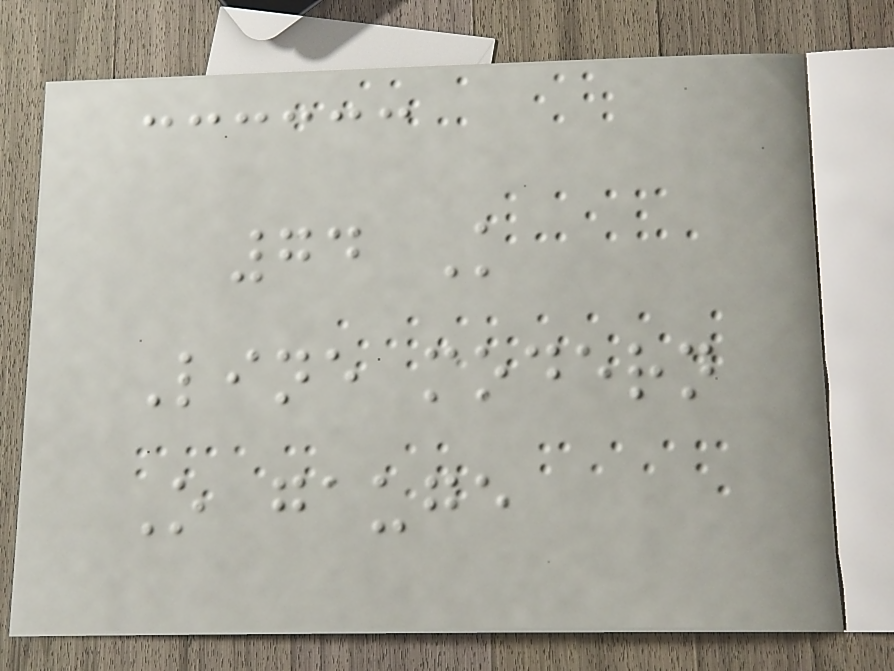74 K
Line modern
O gauge
